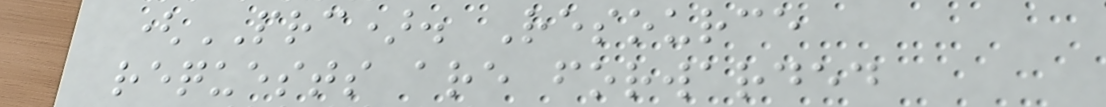(PRC). Resource
requests are forwarded
